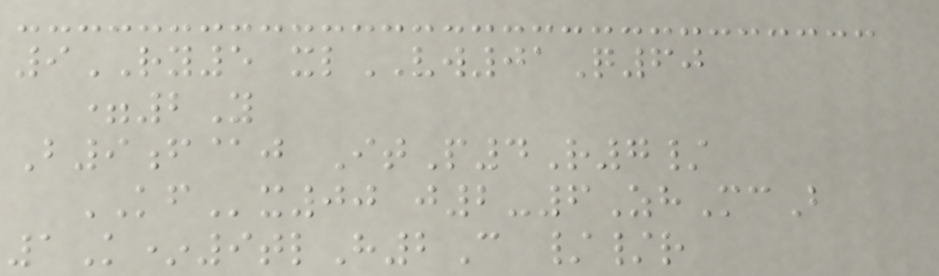9RY5 xlVW01Q60
=2Y
B9f@j ItP4R7/
KFx00 j2-6ZhMcB
1K*9tlH2C //r
